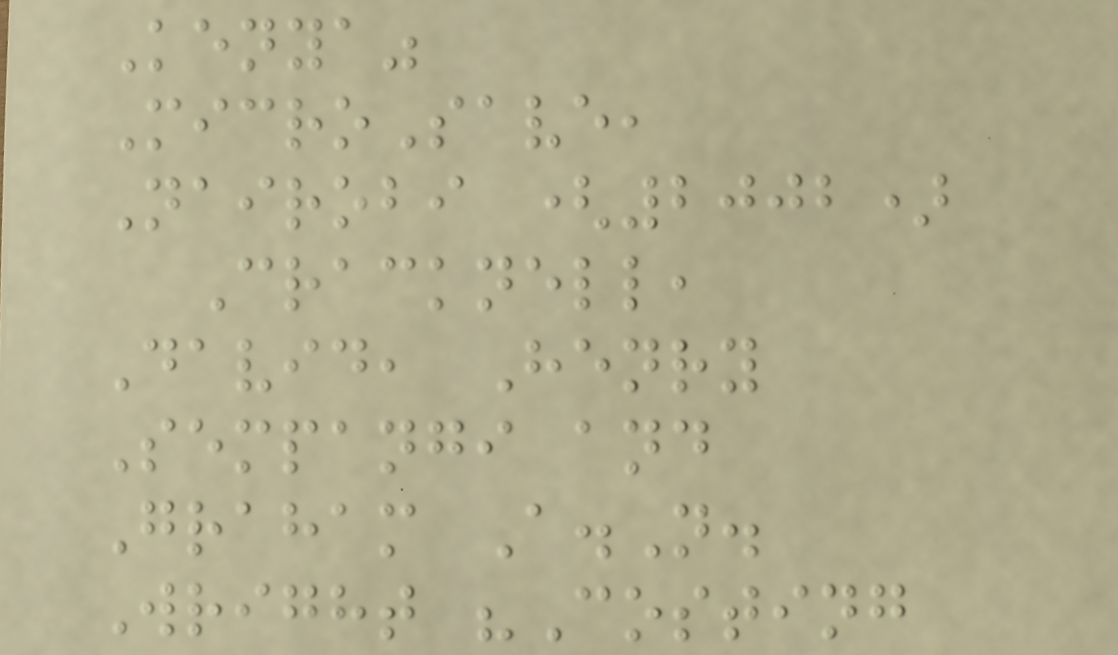Kenya"
MicroSave,
Nairobi (2002)
Cracknell,
David, Henry
Sempangi and
Graham A.N.
Wright "Costing
